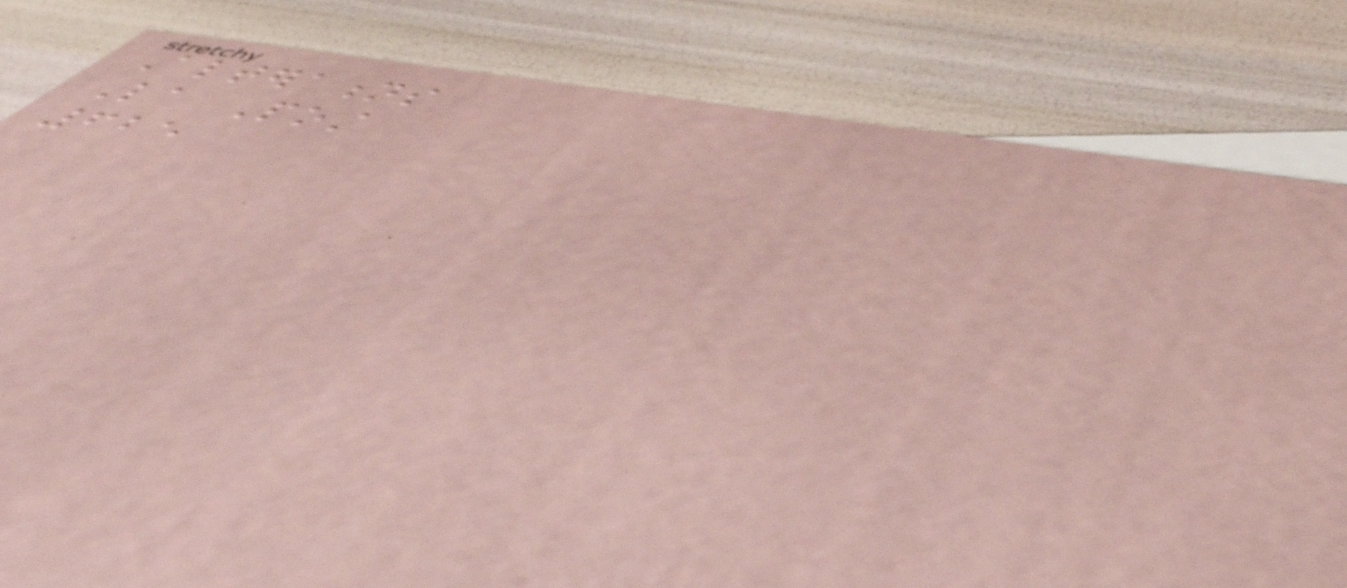Alterations
La Post
625
